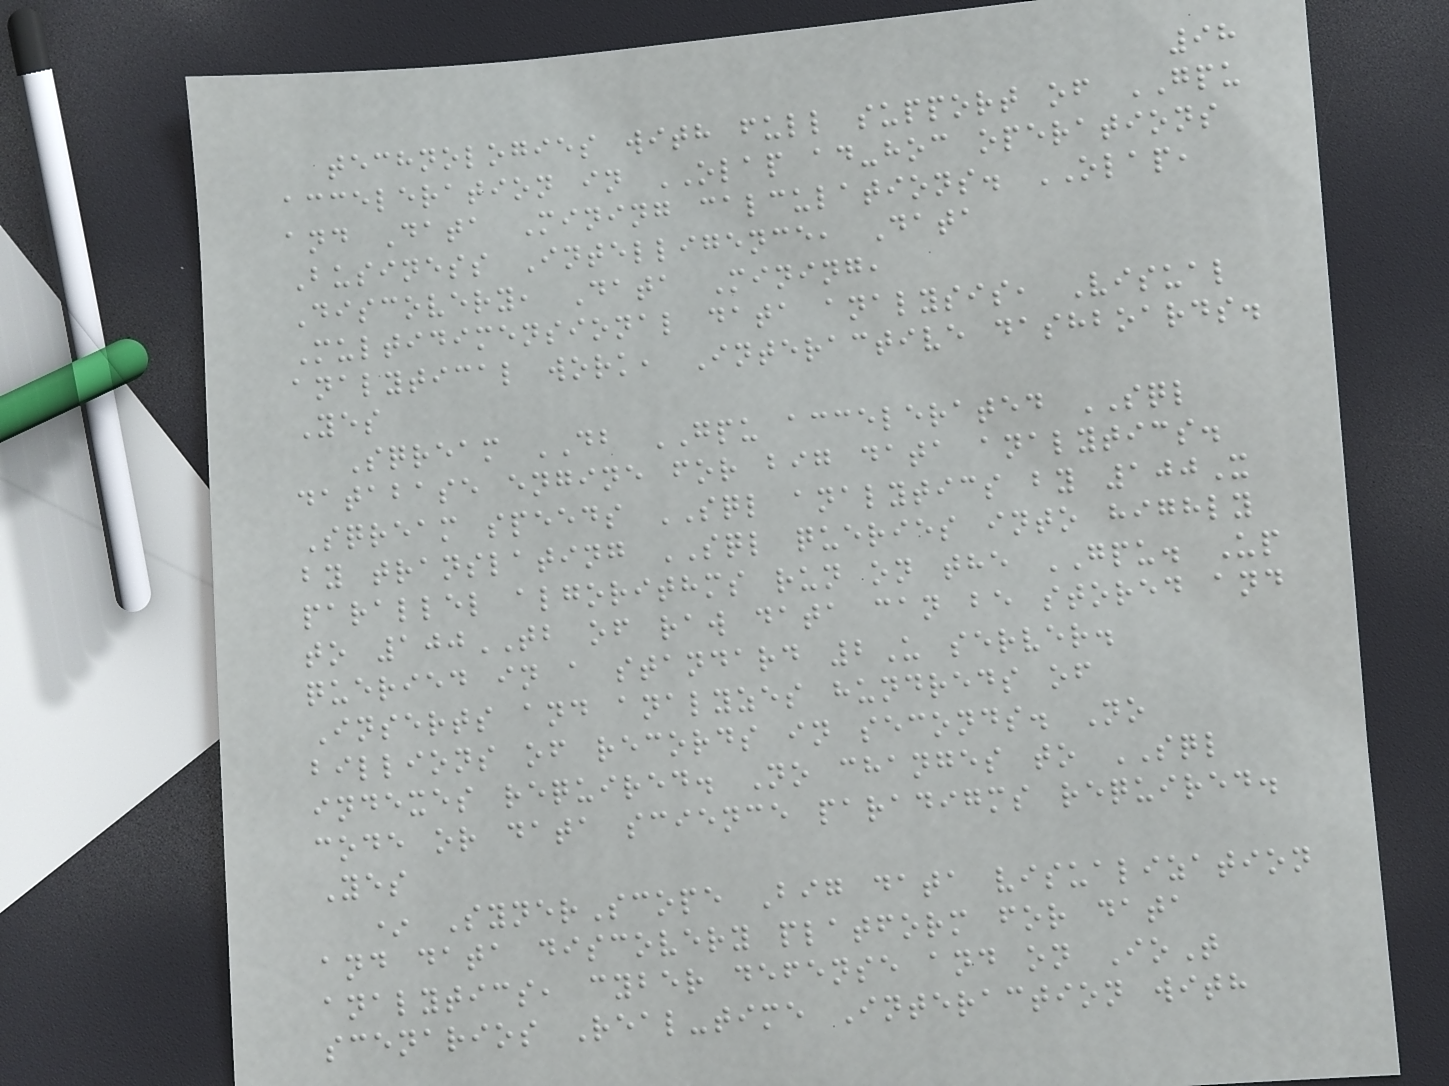98
technologies with full support of GPU
acceleration in OLAP ad-hoc operations
and Data Mining calculations. OLAP,
Business Intelligence, Data
Discovery, Data Mining,
Multidimensional data analysis, Visual
analytical work, Interactive dashboards.
Yes
Sqream DB GPU accelerated SQL
database engine for big data analytics.
Sqream speeds SQL analytics by 100X
by translating SQL queries into highly
parallel algorithms run on the GPU. Up
to 100TB of raw data can be stored and
queried in a standard 2U server.
Inserts and analyzes hundreds of
billions of records in seconds. No
indexes required. No changes to SQL
code or data science paradigms required.
Yes
* SynerScope Big data visualization
and data discovery platform for data
analytics, cyber defense and on IoT
scenarios Real-time Interaction with
